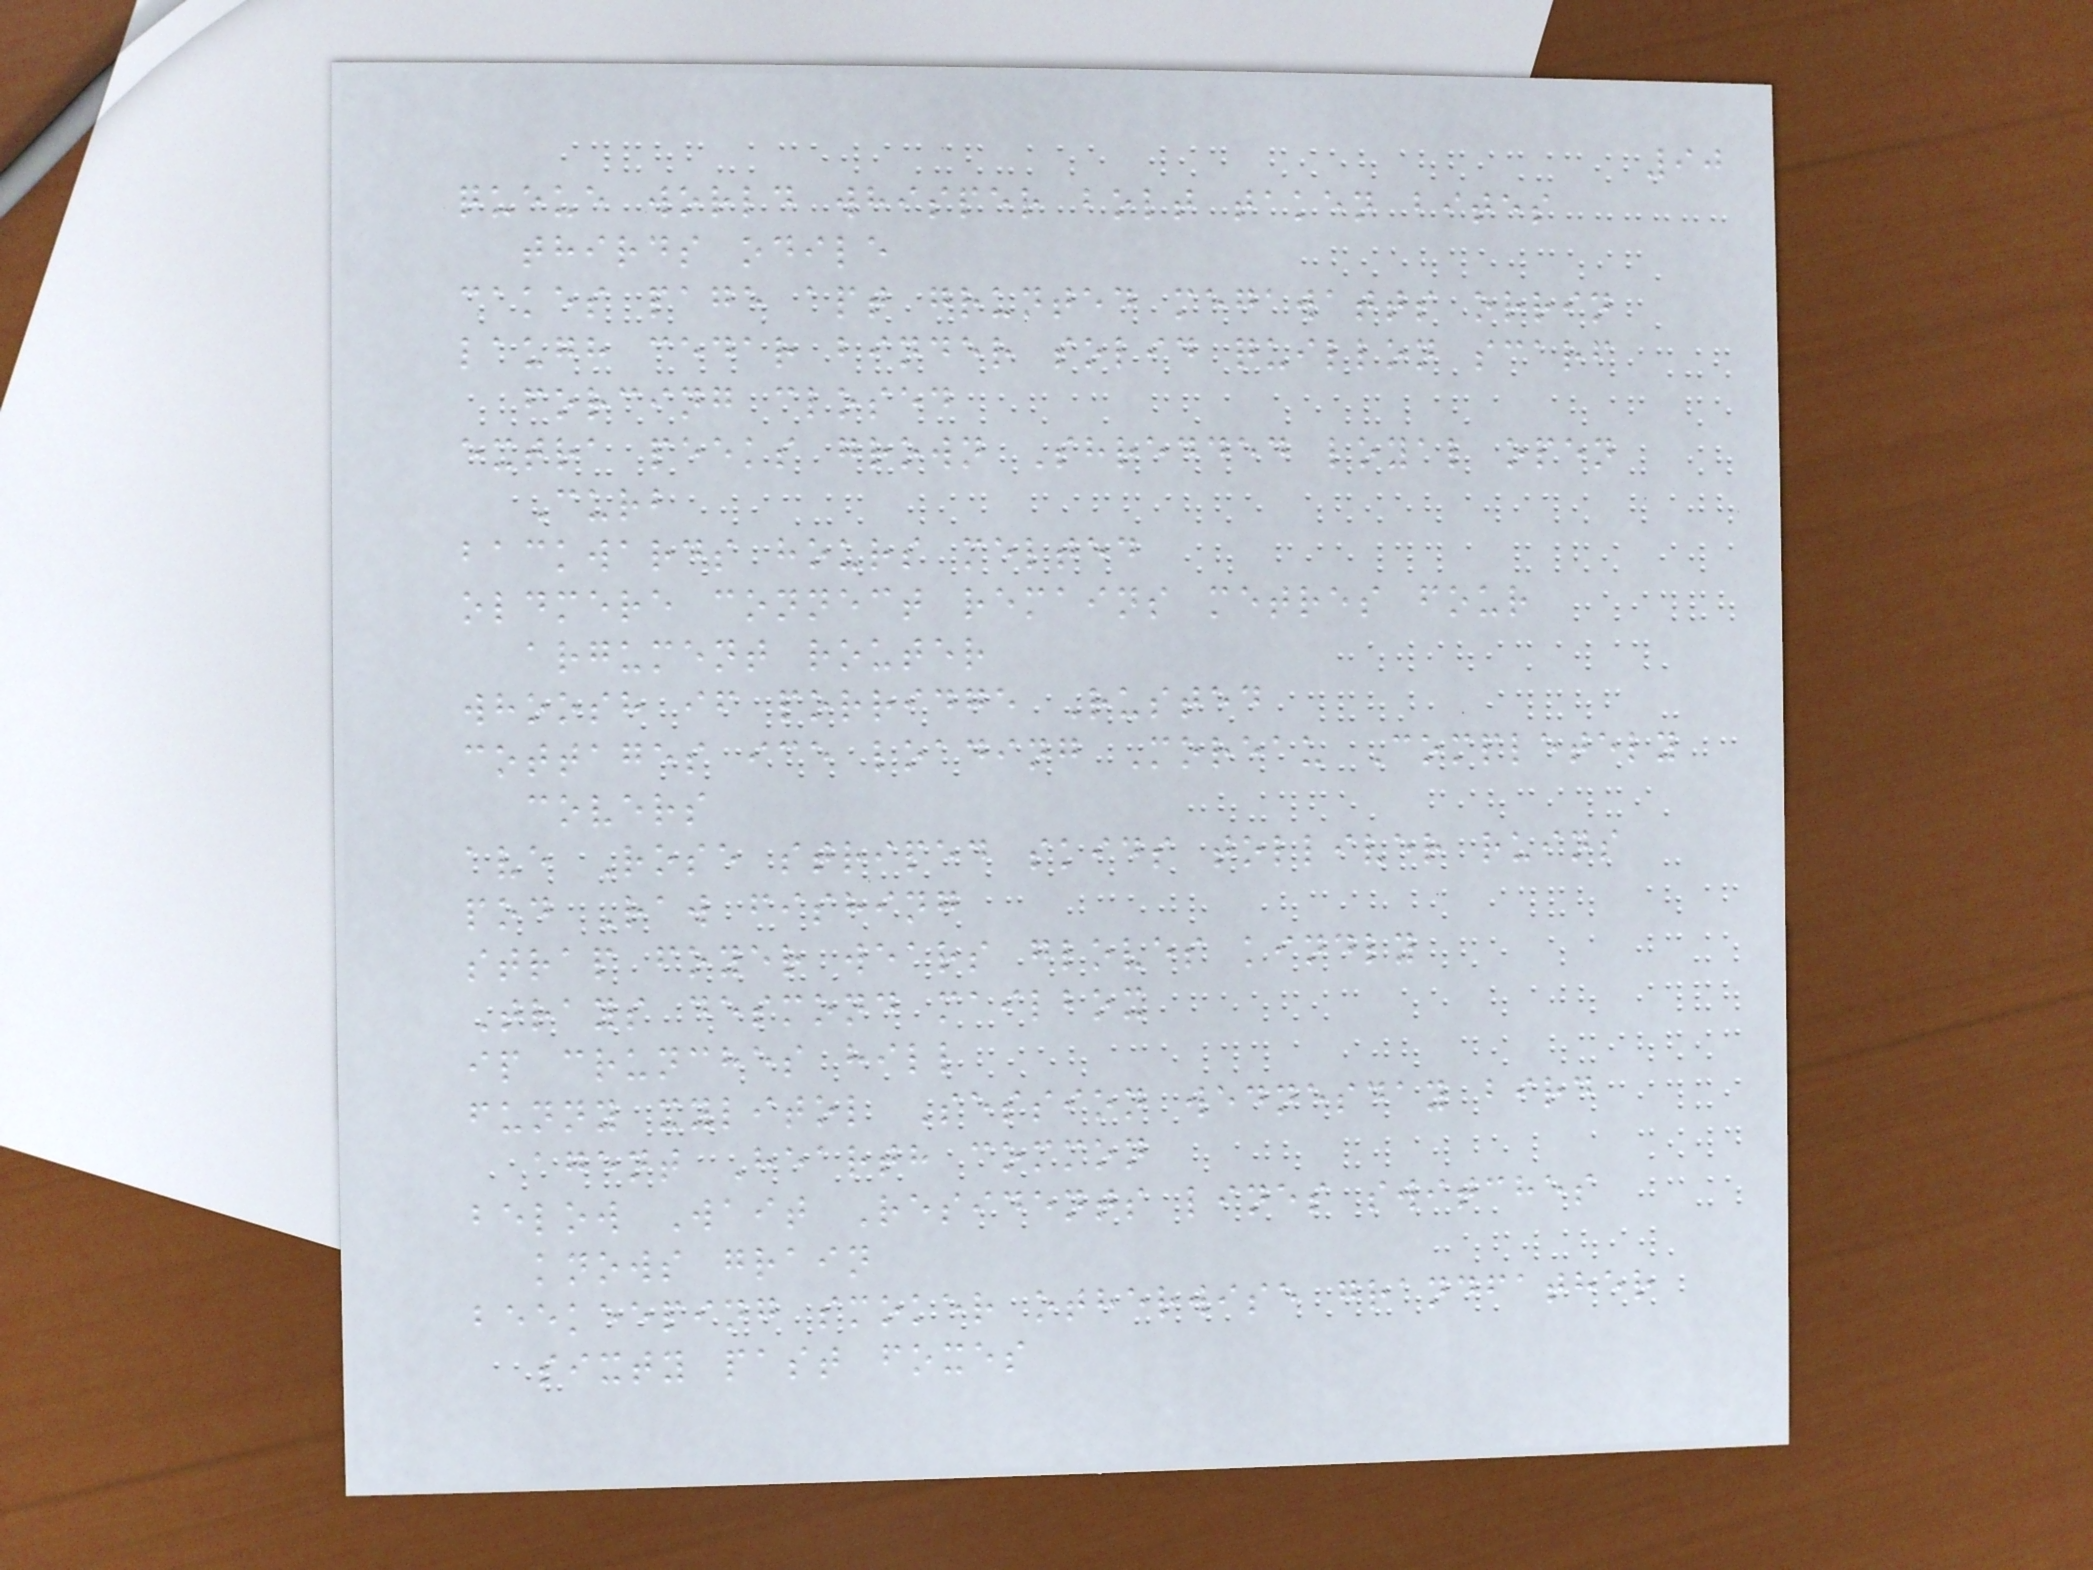90
queue world whisper bolt taken bites
thirds odile
cakes page apt grunted megawatts orrin
laugh cedar binder solid quillon scarf
forcing closed
extra peeks grown Shredded loyal open
Curb
backwards hours melted
oldmere connect remains metres four
argument router
whoosh if porridge Rusted
cottages ice loading Moreau Completely
covers
ave Rose striped skids tolliver ruins
pod Raw fishing
strap foyer wears gloves kindly
Trays desmond mailbox
ip crunches hill
funny xylitol Session wednesday bird
agent Hearth common
below Wait Residents lines switches
knows grain
beekeeping smoker otherwise grandfather
sixty past foxes
